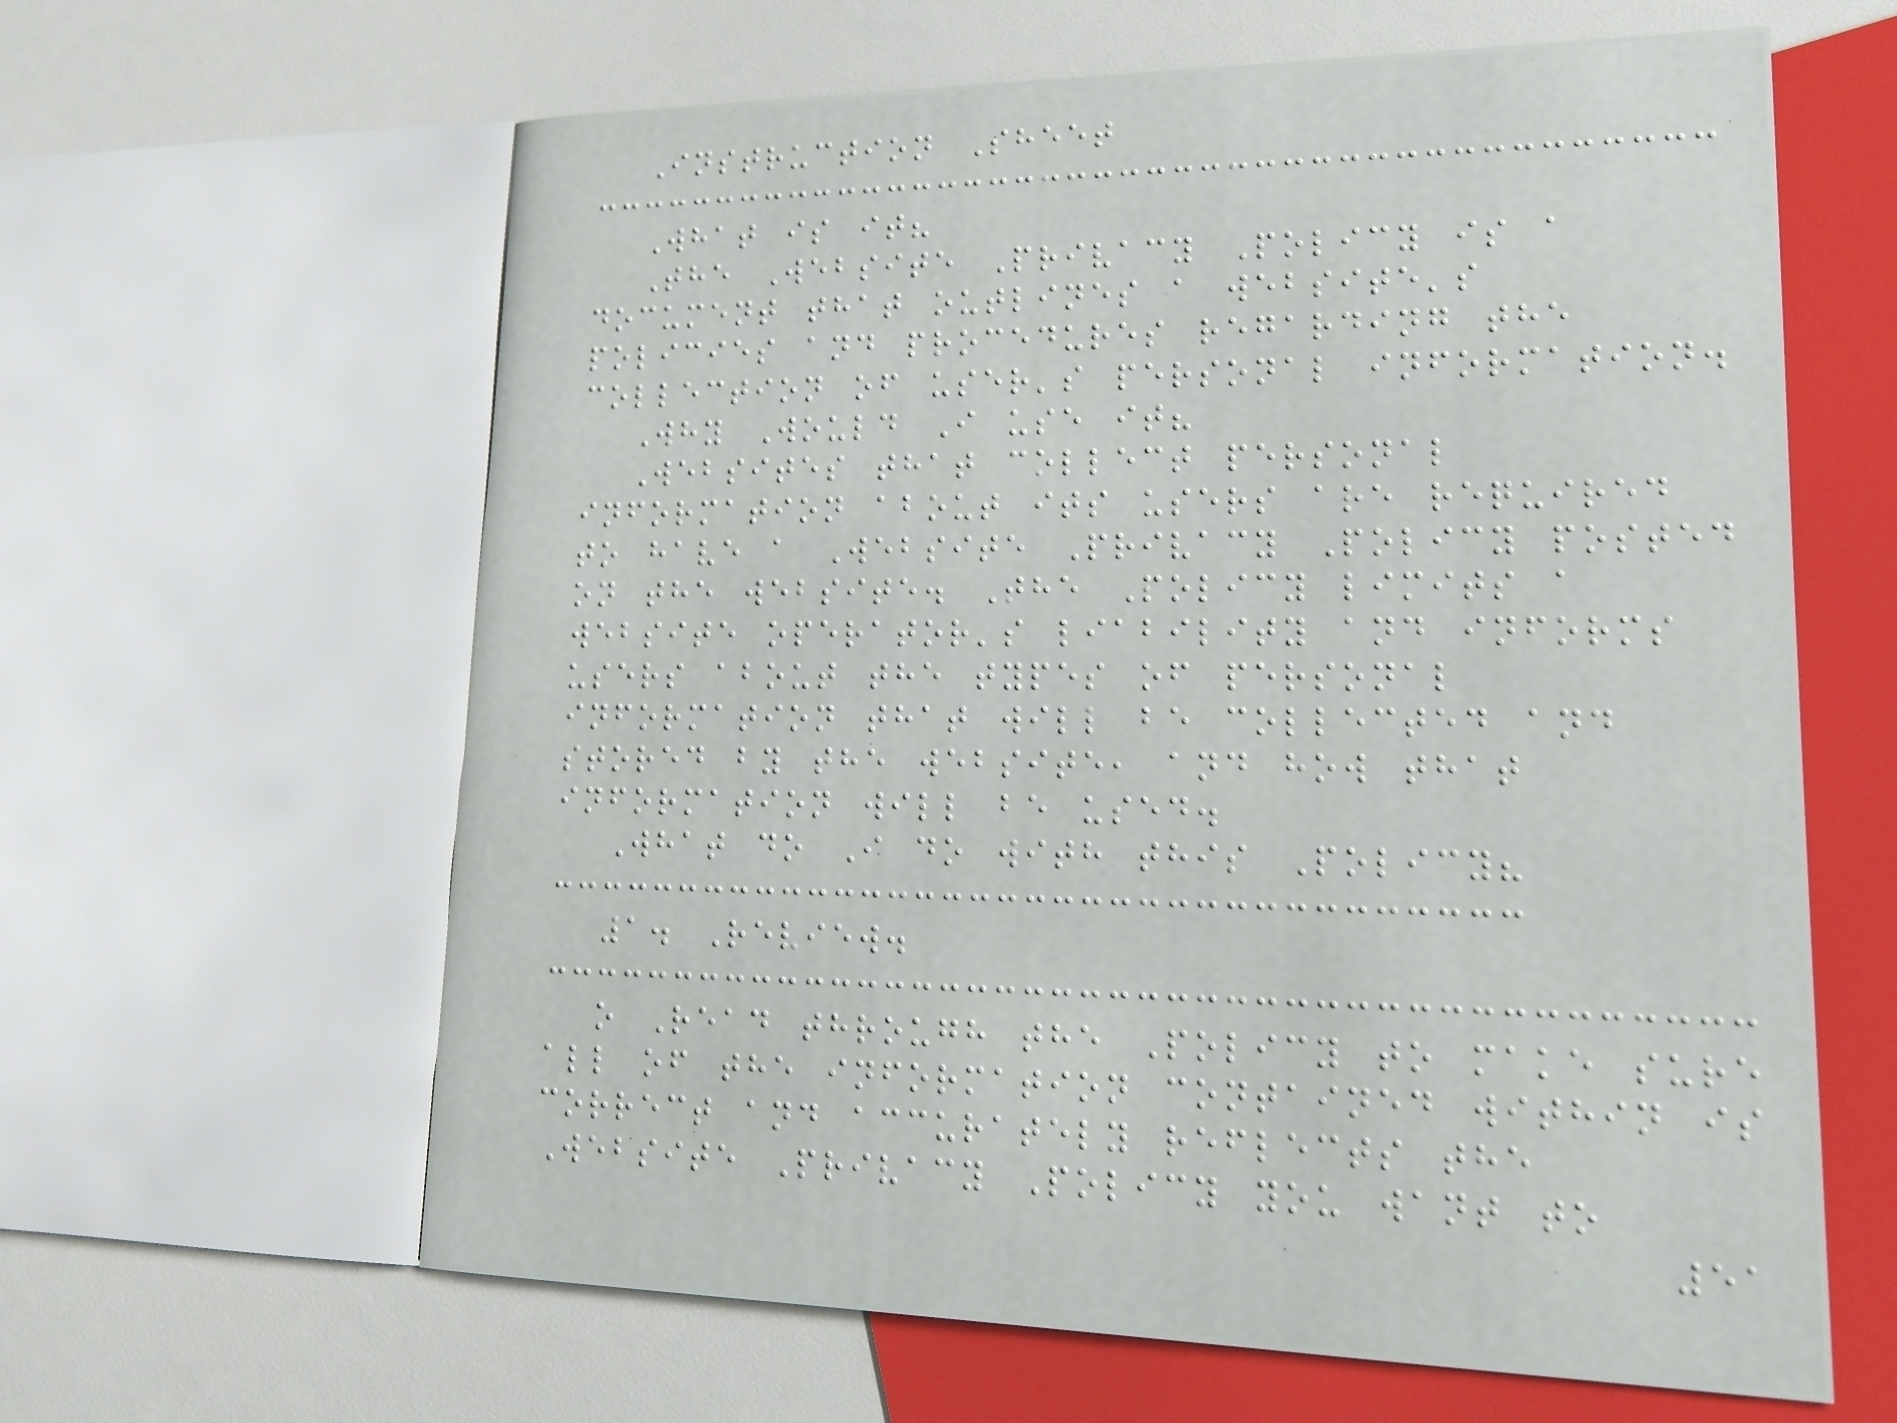Instruction Sheet
What is it?
The Website Privacy Policy is a
document that outlines a website's
policies and procedures regarding the
collection of user's personal information.
Why Would I use it?
Websites that collect personal
information about its users are required
to have a Website Privacy Policy posted
on the website. The Policy limits a
website operator's liability and informs
users about the types of personal
information that will be collected and
stored by the website, and how that
information will be used.
What do I do with this Policy?
1. Review.
o Read through the Policy to make sure
all of the information contained within is
correct and accurately reflects the
Website Privacy Policy you want to
51
